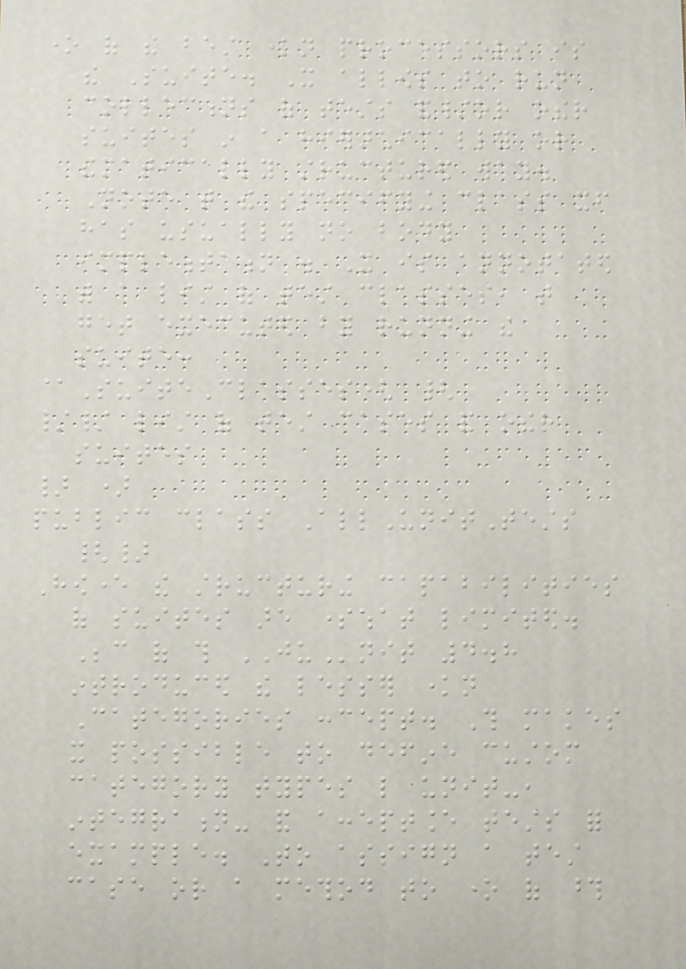one of the best known processors is
the Suite. It allows to run
collections of tests and/or other
suites in a hierarchically or
thematically structured way.
Note that the specifying class itself
has usually no body
implementation . It is annotated
with a list of test classes, that
get executed by running the
suite:
@SuiteClasses( {
// list of test cases and other
suites
} )
public class AllUnitTests
{}
However the structuring capabilities
of suites are somewhat limited.
Because of this JUnit 4.8
introduced the lesser known
Categories concept. This makes
it possible to define custom
category types like unit-,
integration- and acceptance tests for
example. To assign a test
case or a method to one of those
